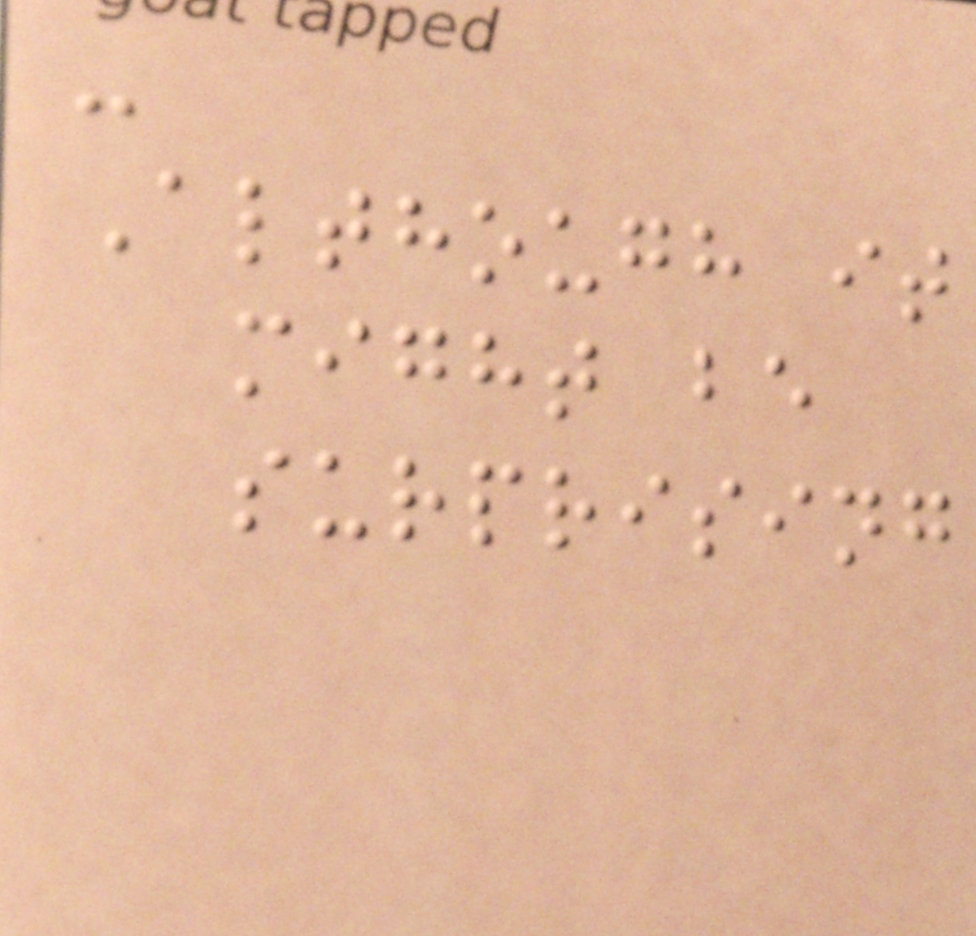-
Although it
might be
surprising
